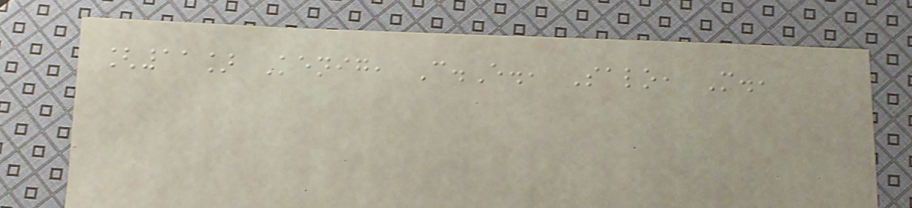[11] Kenig, C.E., Salo, M.,
